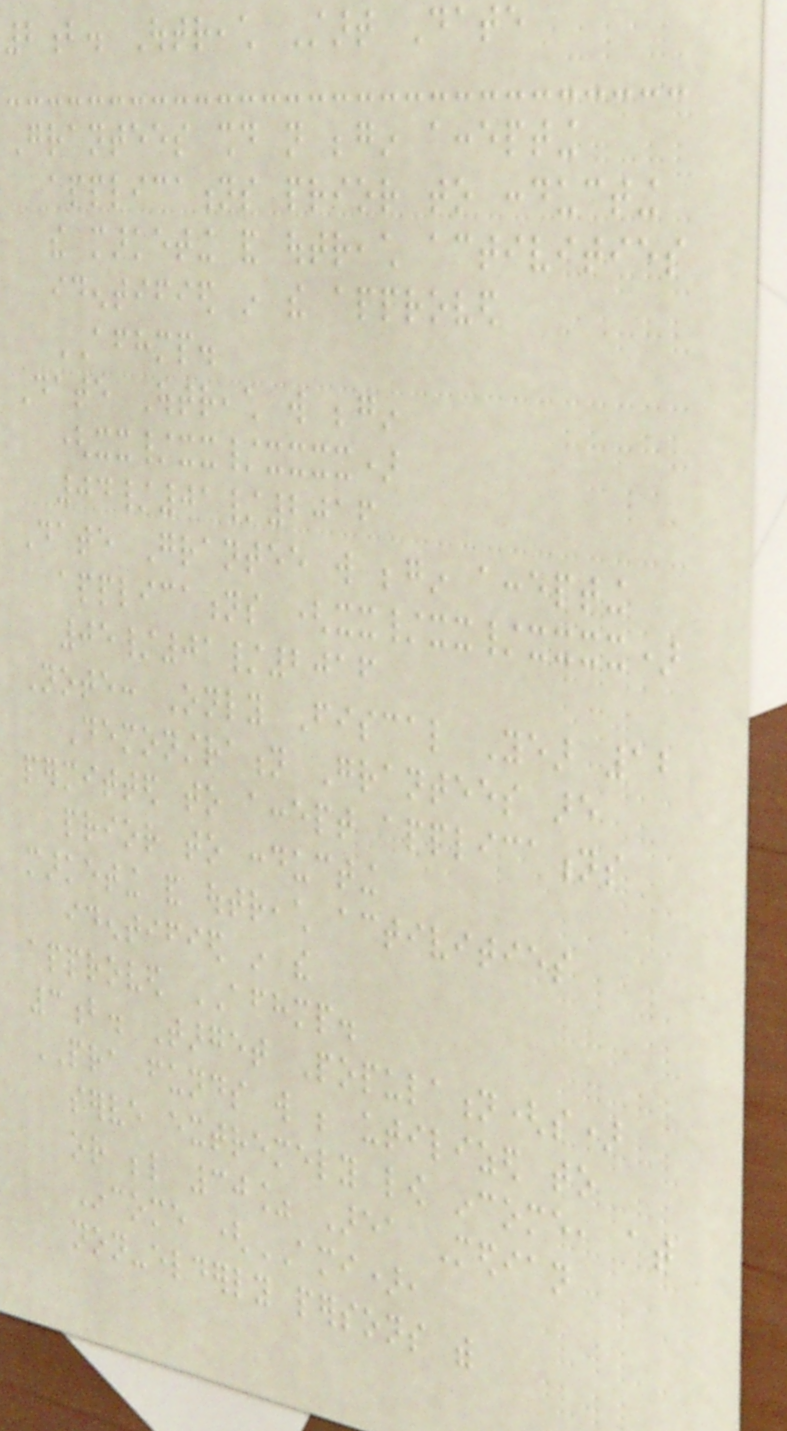2b. Outreach Start Date
Grantees should not begin accepting
applications prior to conducting
the marketing and outreach activities
identified in the approved
AFHMP.
Date Outreach will begin
(xx/xx/xxxx)
04/01/2016
Date Grantee will begin accepting
applications (xx/xx/xxxx)
05/01/2016
Note: Only Fiscal Year 12
Demonstration Grantees are
permitted to accept applications
prior to conducting
marketing and outreach activities
identified in the
approved AFHMP.
3b. Target Population(s)
PRA funds will be utilized to
serve extremely low income, at
or below 30% Area Median
Income (AMI),
non-elderly persons with
